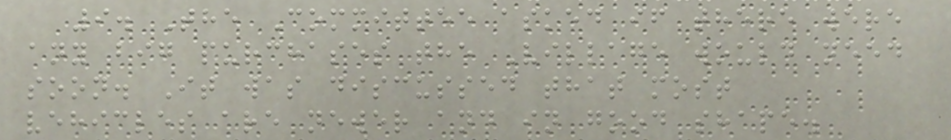9. The Committee asked if there were
any big purchases the Village would need
soon. It was discussed that most
vehicles are newer and in good shape.
